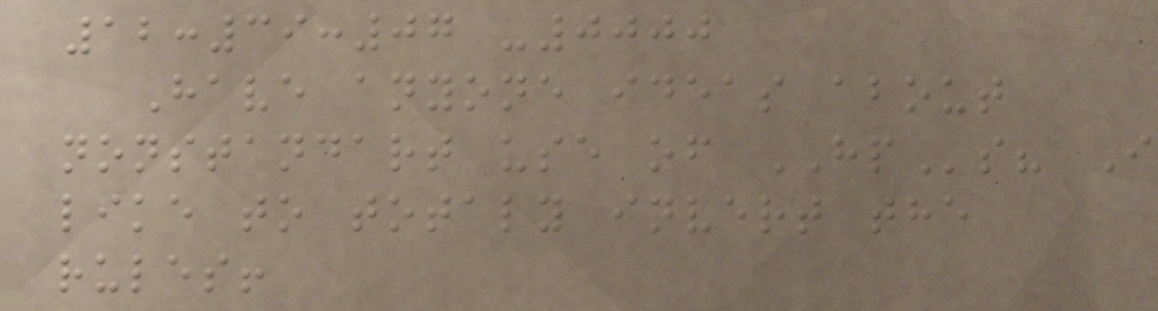12:39:07 -0000
Have anyone ideas about
nonstandart use of HPs? I
like to totaly invert the
rules!
